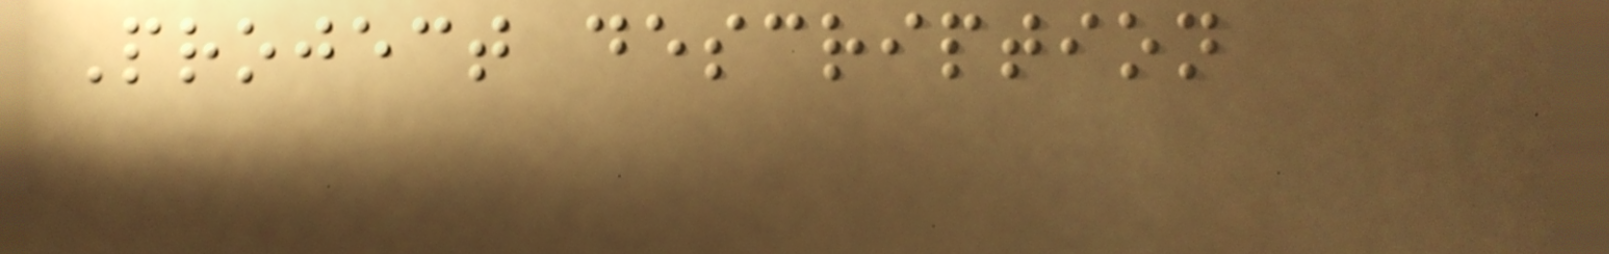Project description
